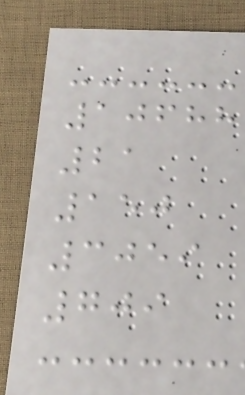10688
21
150
3059
709
